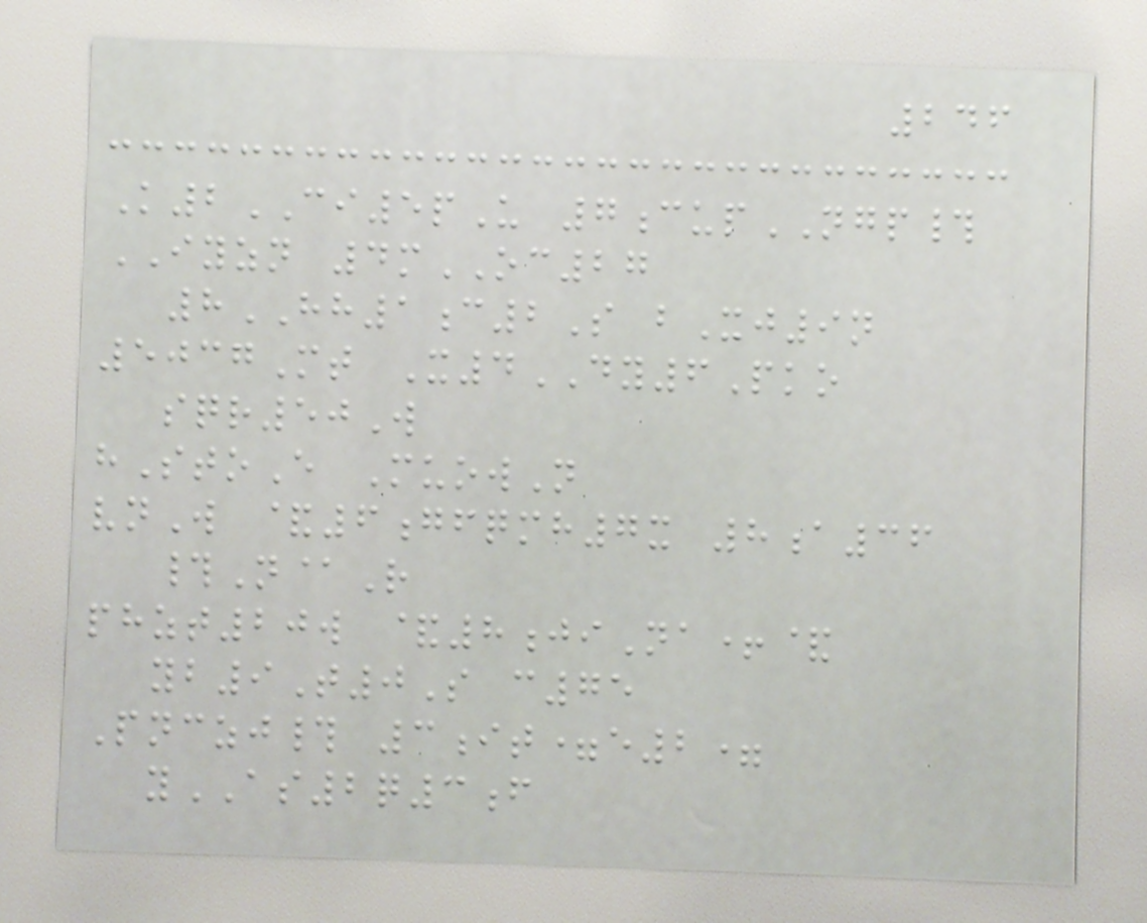246
K2CI5pU 7cupNGP#
IYZN 4mOC27
8HH1c2S bXj9n
5037Mt X4DY6Pko
sqr50W
hStoE MuowN
vnW &6gfqmh7x 8a36
#N@R
phzt20w &8jiNa+&
yb9T0S c75
Pnczj# 3it=e2=
yAS2q3f
